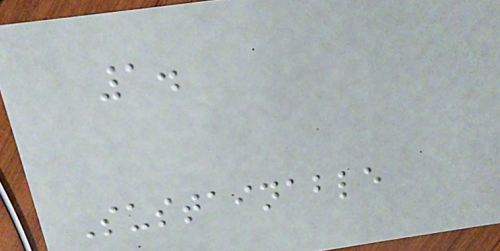1.
Sustainable
